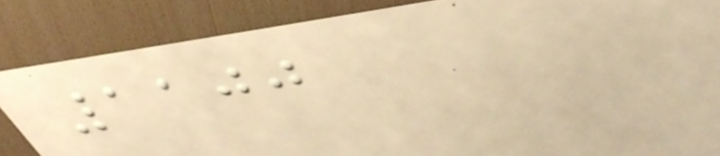1100
